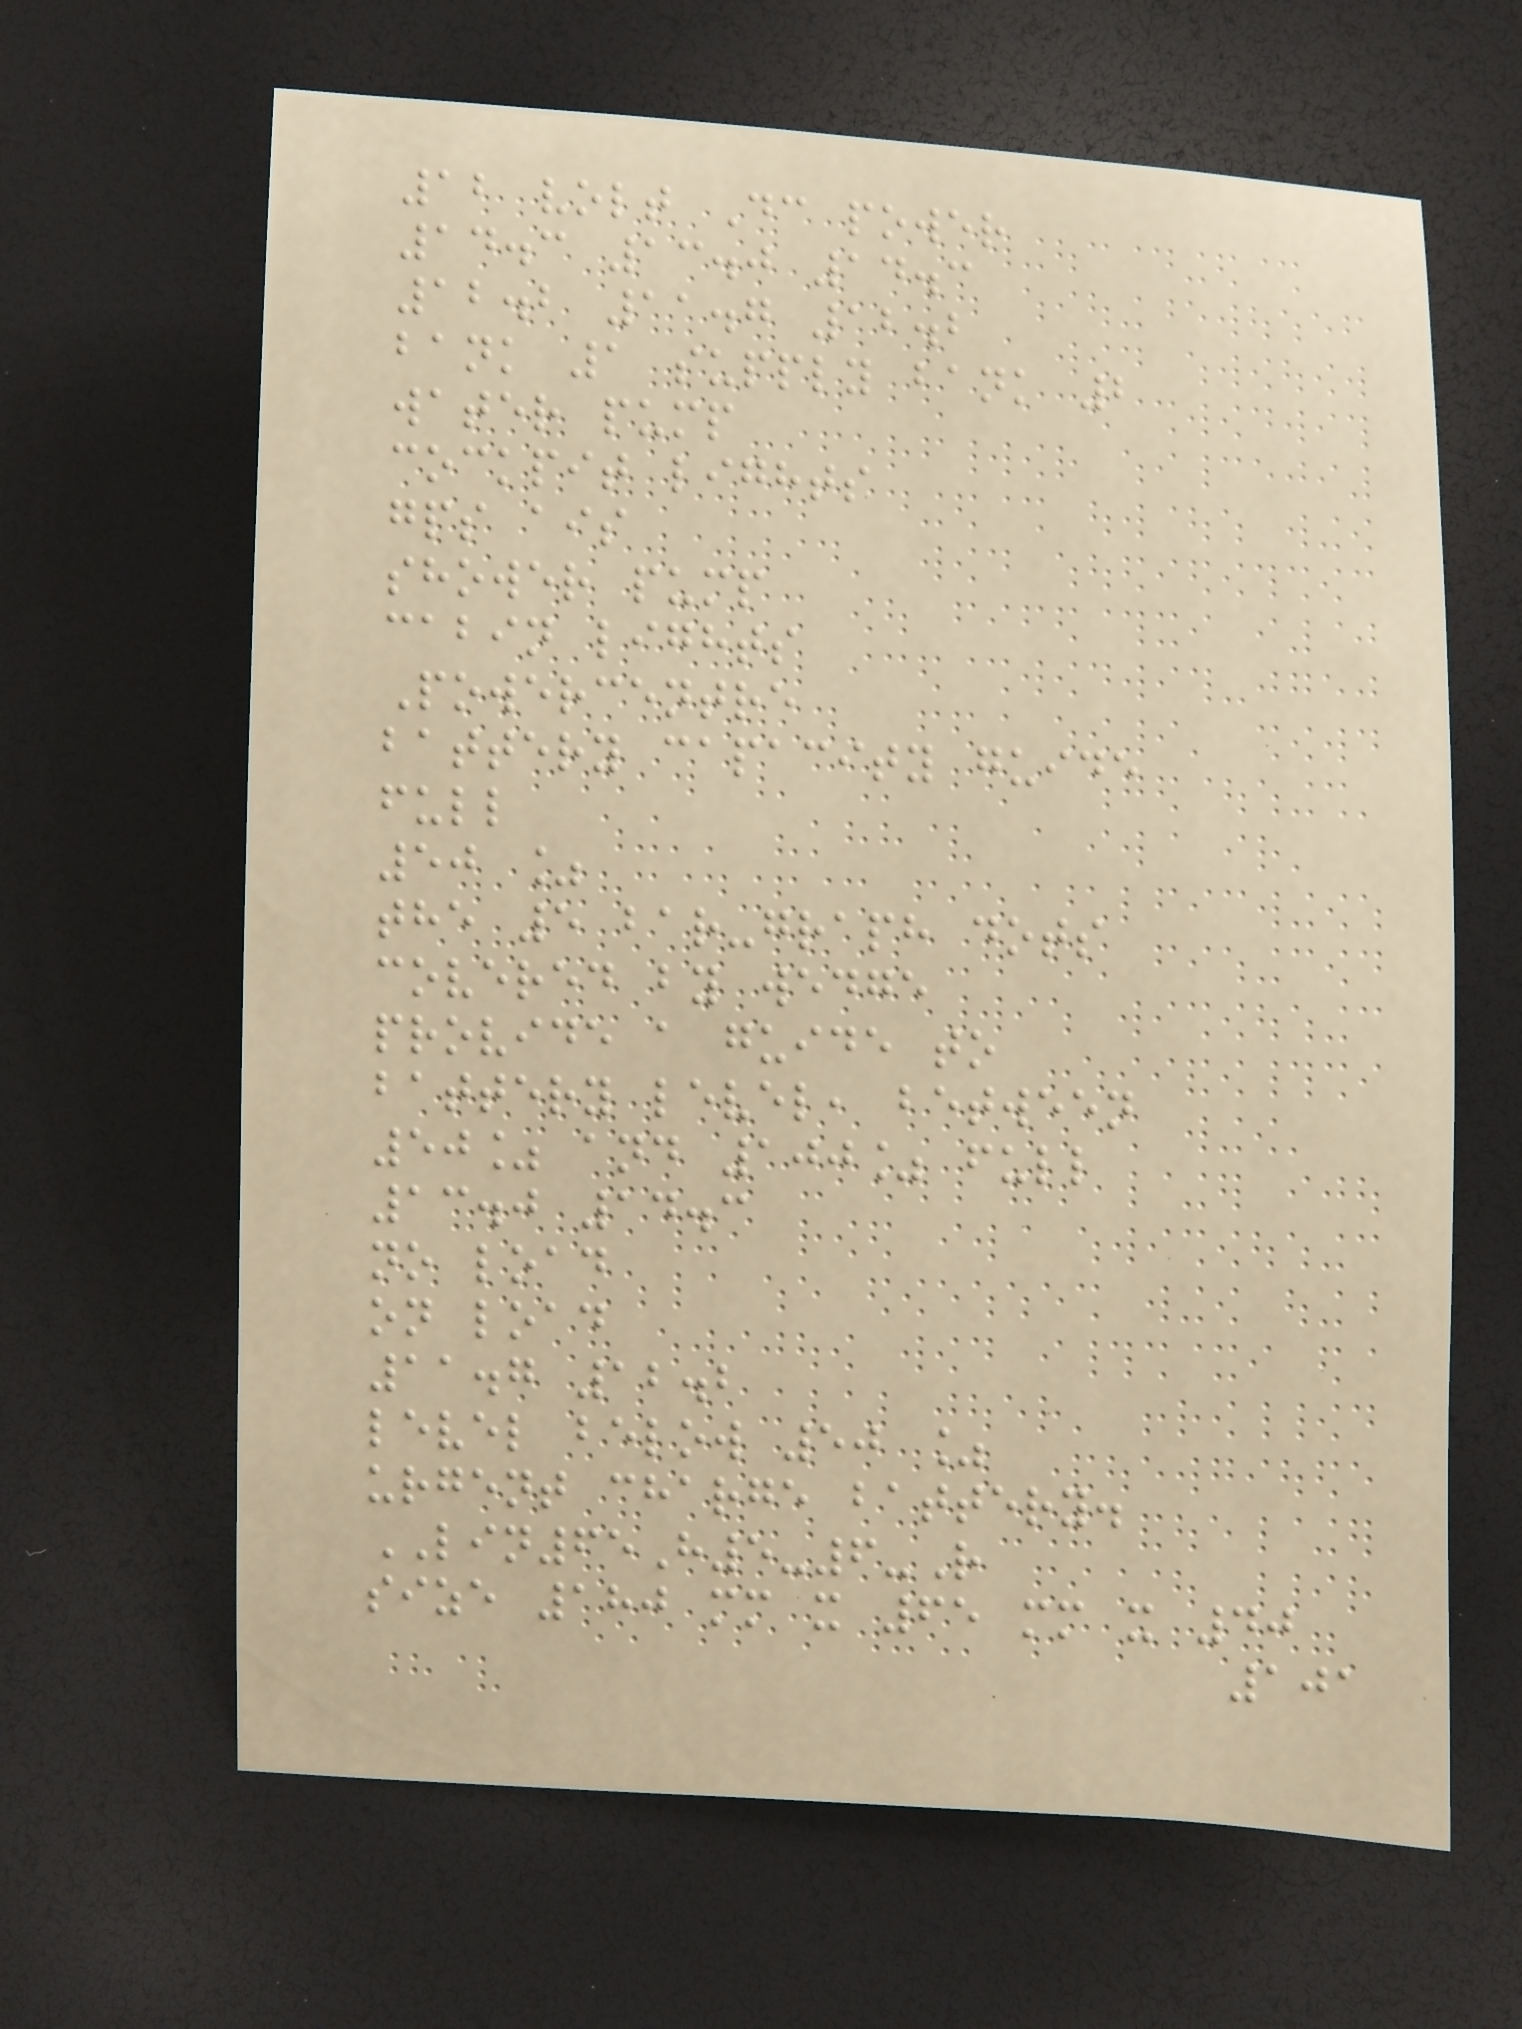12 volt Dc power
14.3 13.0 14.3
12.2 11.7 12.2
bank 1 supply bank 2
water pump
cockpit lights
gps ais
shower pump
cabin lights
Powercentre
battery capacity guide
full
50 %
the 5 bar-graph dots
covered by wedge
provide a guide to
battery level, between
50% and 100% full
13.0 14.3
no load
on load
11.7 12.2
level below 50 %
urgent charge battery.
LIN65H5-6-R
size 180 mm x 65 mm x 40
101
